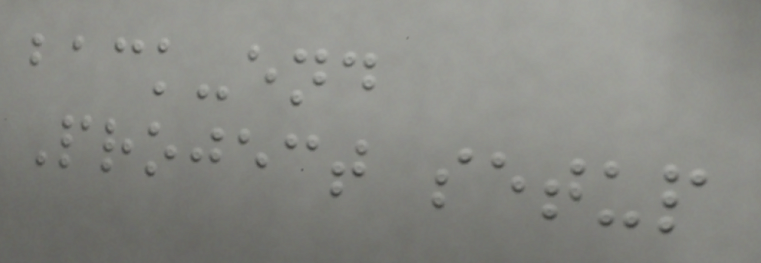back-end
Project setup
